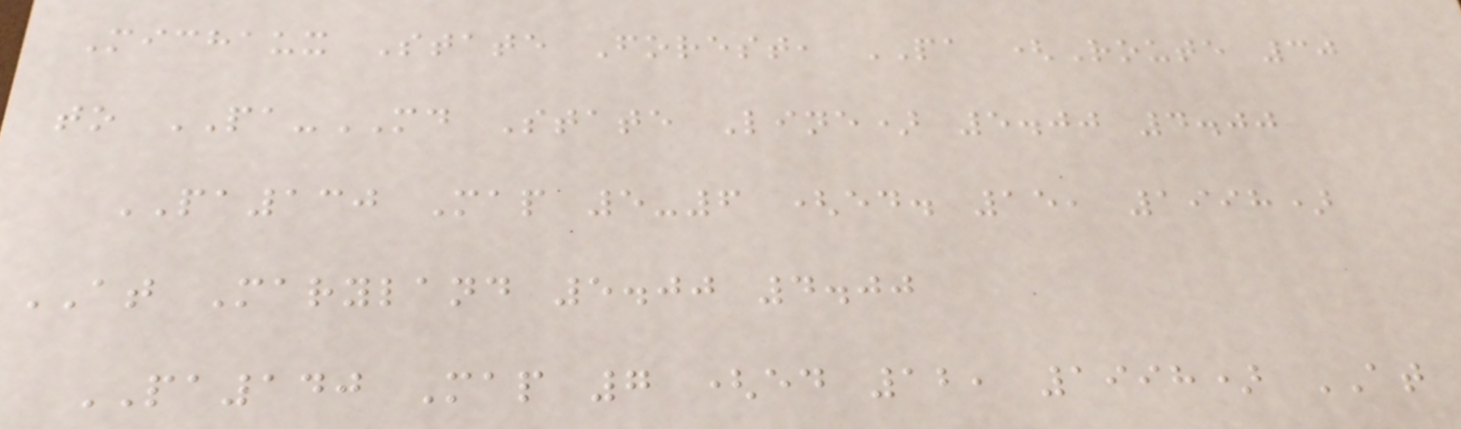Michaux State Forest, PA (Route 30
to PA-MD State Line) 5.00 4.00
PA130 Map 5-6 (ed. 15, 1998)
AT Maryland 5.00 4.00
PA140 Map 7 (ed 12, 1998) AT
